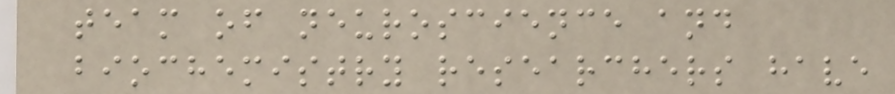team of neuroscience and
biochemistry researchers have
